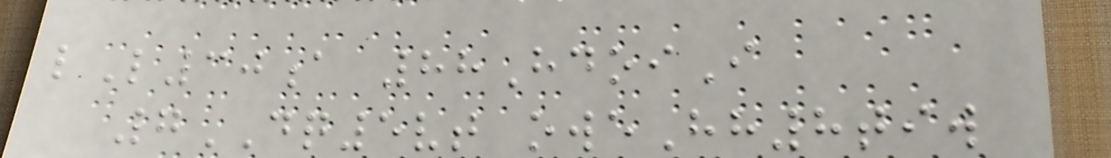lL30a 88HdoiI
7DQ5vt oweHh8tiw
